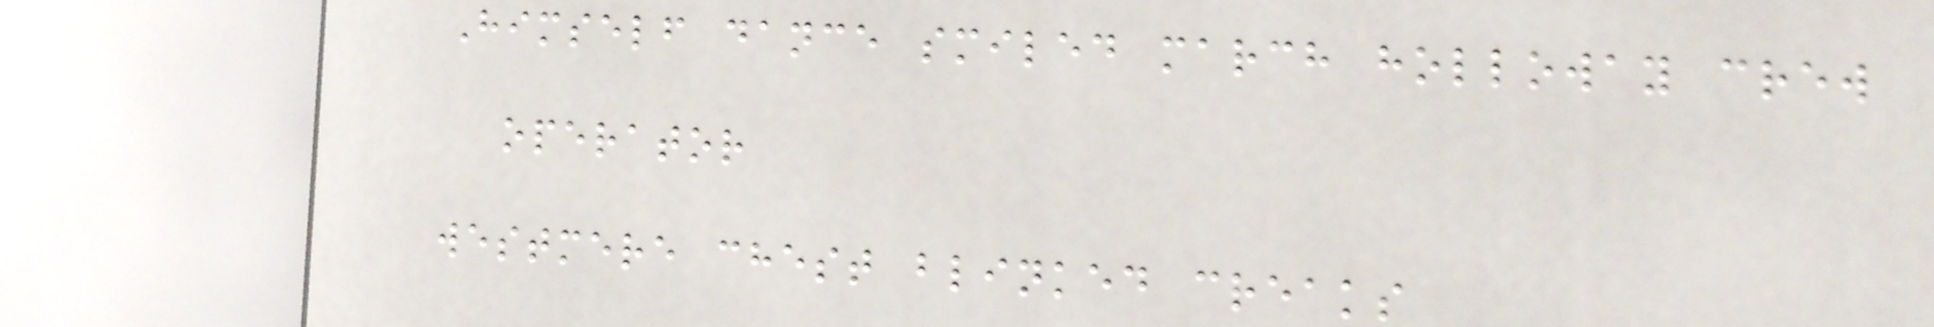Himself dance smiled march holloway crew
operator
westmere chest blinked creaks
